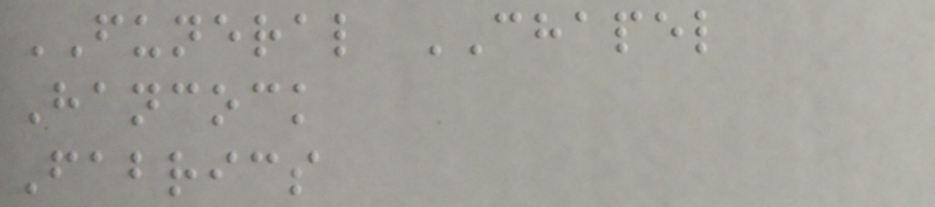FUNERAL CHAPEL
Hancock
Fabrics
